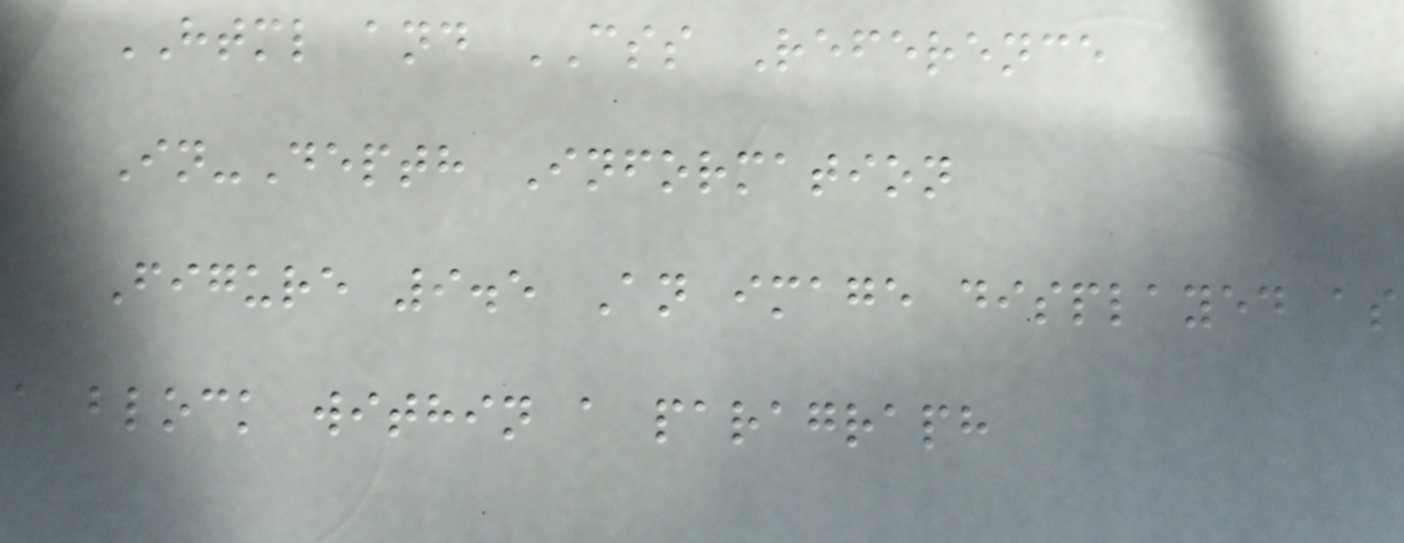HTML and CSS Reference
In-Depth Information
Figure 9.5 An image displayed as
a block within a paragraph
